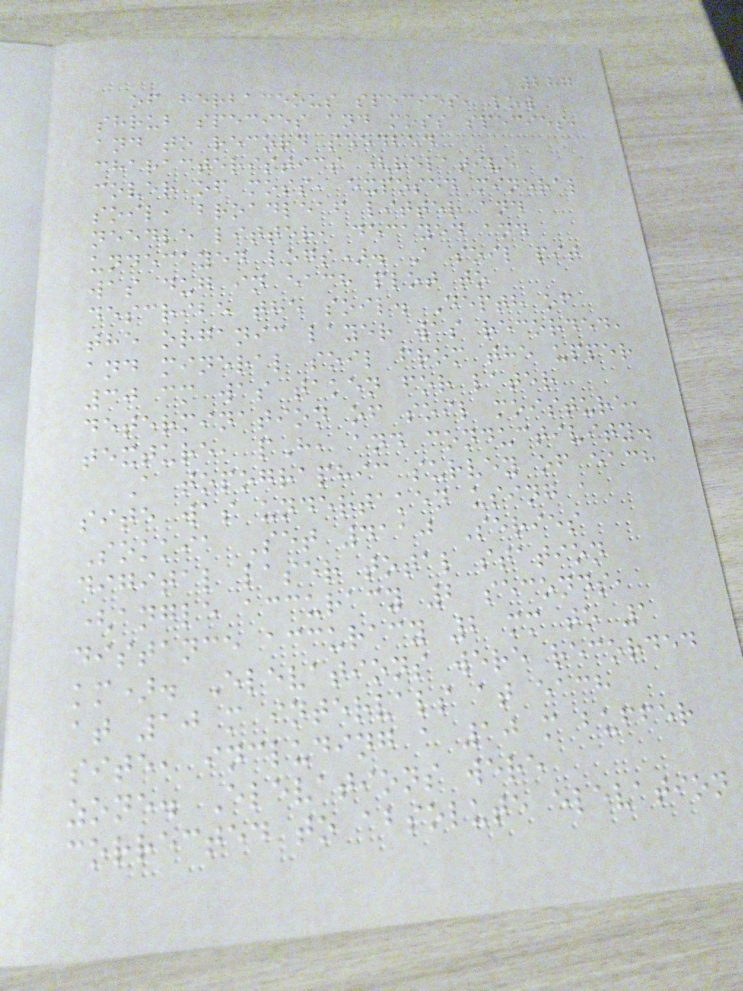287
of herbaceous species, low
shrub species and moss species,
and to record seedbed
characteristics (relative
cover of moss, exposed mineral
soil, broadleaf litter and
needle litter, decayed and
undecayed logs). A soil pit
was dug in each plot to
describe the soil. Depth of
the organic layer was recorded,
and mineral soil from the upper
30 cm was taken for later
determination of soil moisture,
texture, pH, and conductivity.
A topographic survey of each
site was undertaken using a
Sokkia Set 4110 Series
digital laser total station
(angle accuracy 2 seconds,
distance accuracy 2 mm to 1
km). Elevations were recorded
at 10 m intervals at each
site, including a 10 m buffer
zone. Elevations were
corrected to absolute elevation
